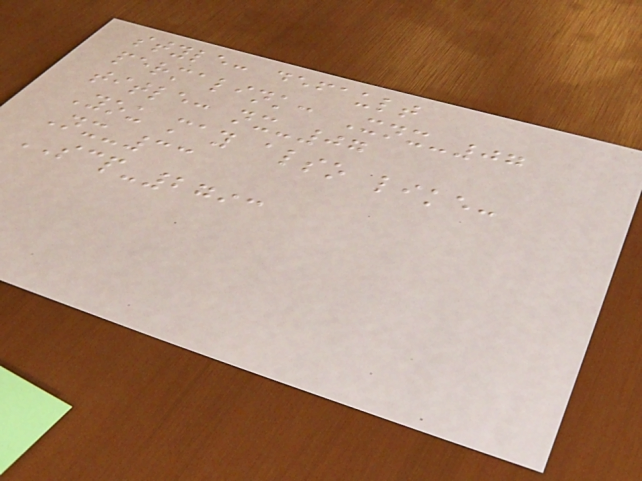style: default
permalink: Xnx-07
title: nx-07
You may also like:
Nx-33
SCP-2793
